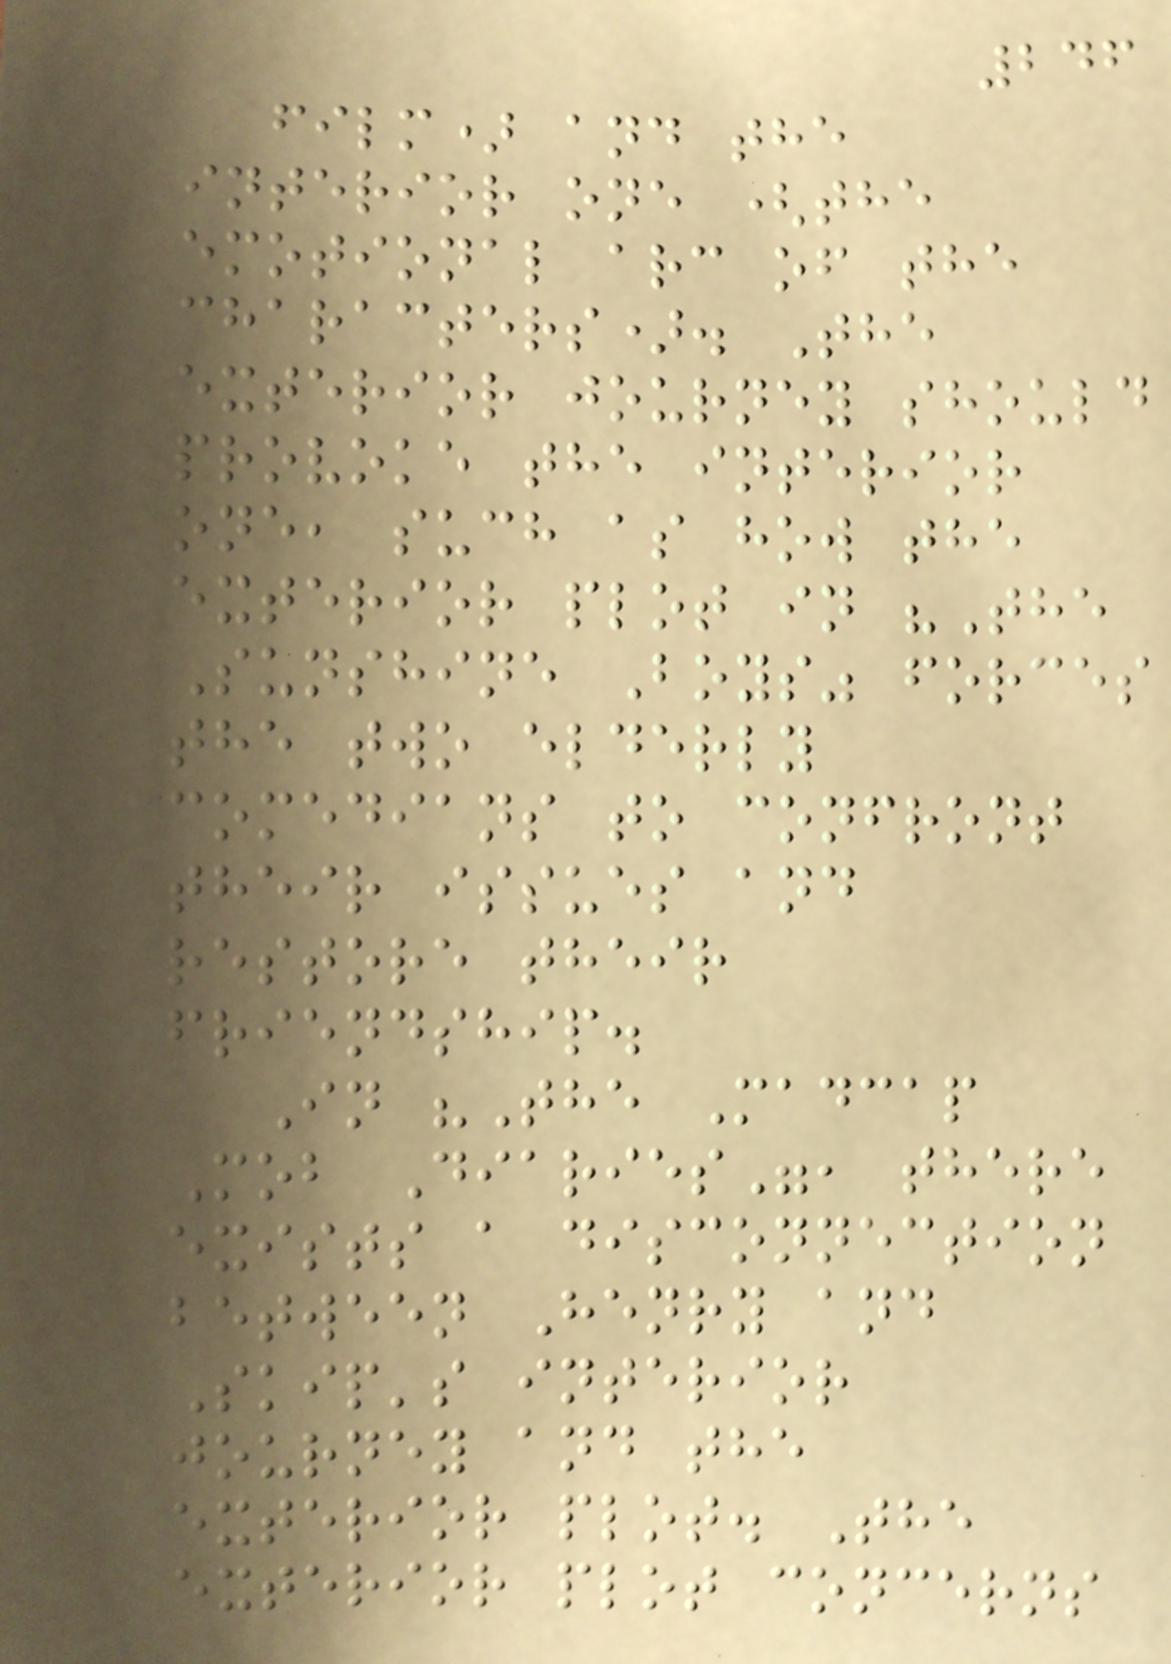246
film) and the
interior one (the
emotional arc of the
characters). The
exterior journey should
provoke the interior
one, such as how the
exterior plot in "The
Sunshine Boys" forces
the two elderly
comedians to confront
their issues and
restore their
friendship.
In "The Madcap
Mob Diaries", there
exists a disconnection
between Henry and
Skip's interior
journey and the
exterior plot. The
exterior plot concerns
